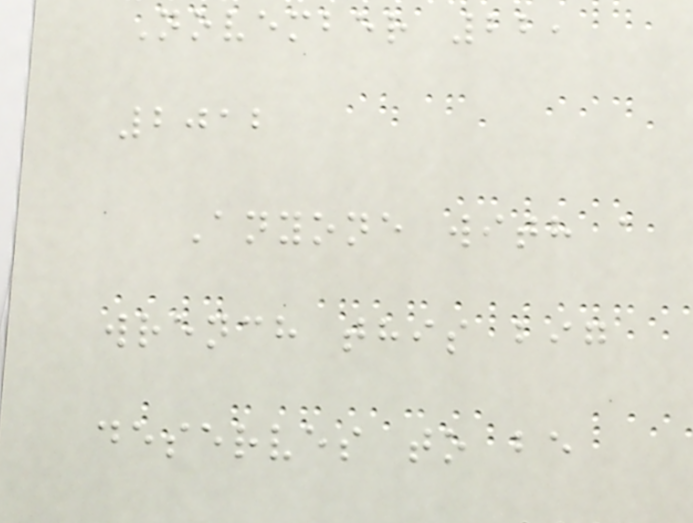November 22,
2012
Anyone with a
wrench this big
deserves to be
